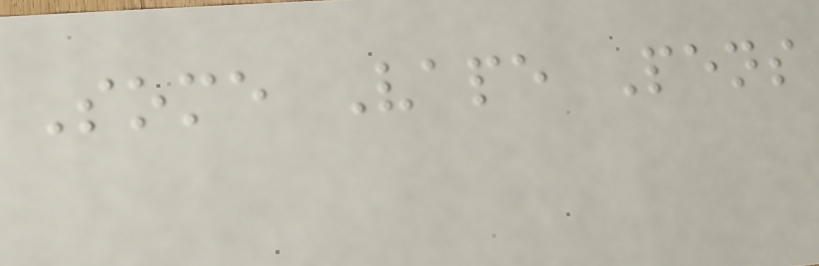Some Vape Pens
